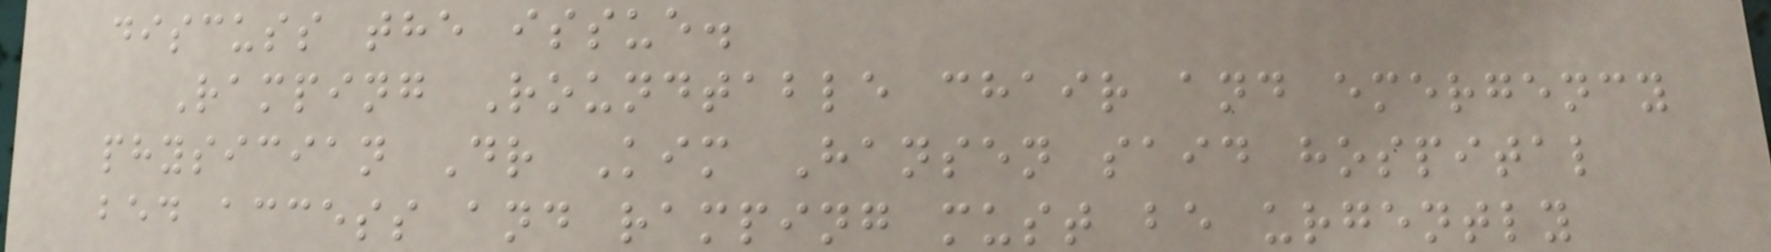discuss the issue.
Ramping Roundtable chair and emergency
physician Dr Kim Hansen said hospital
bed access and ramping must be urgently
